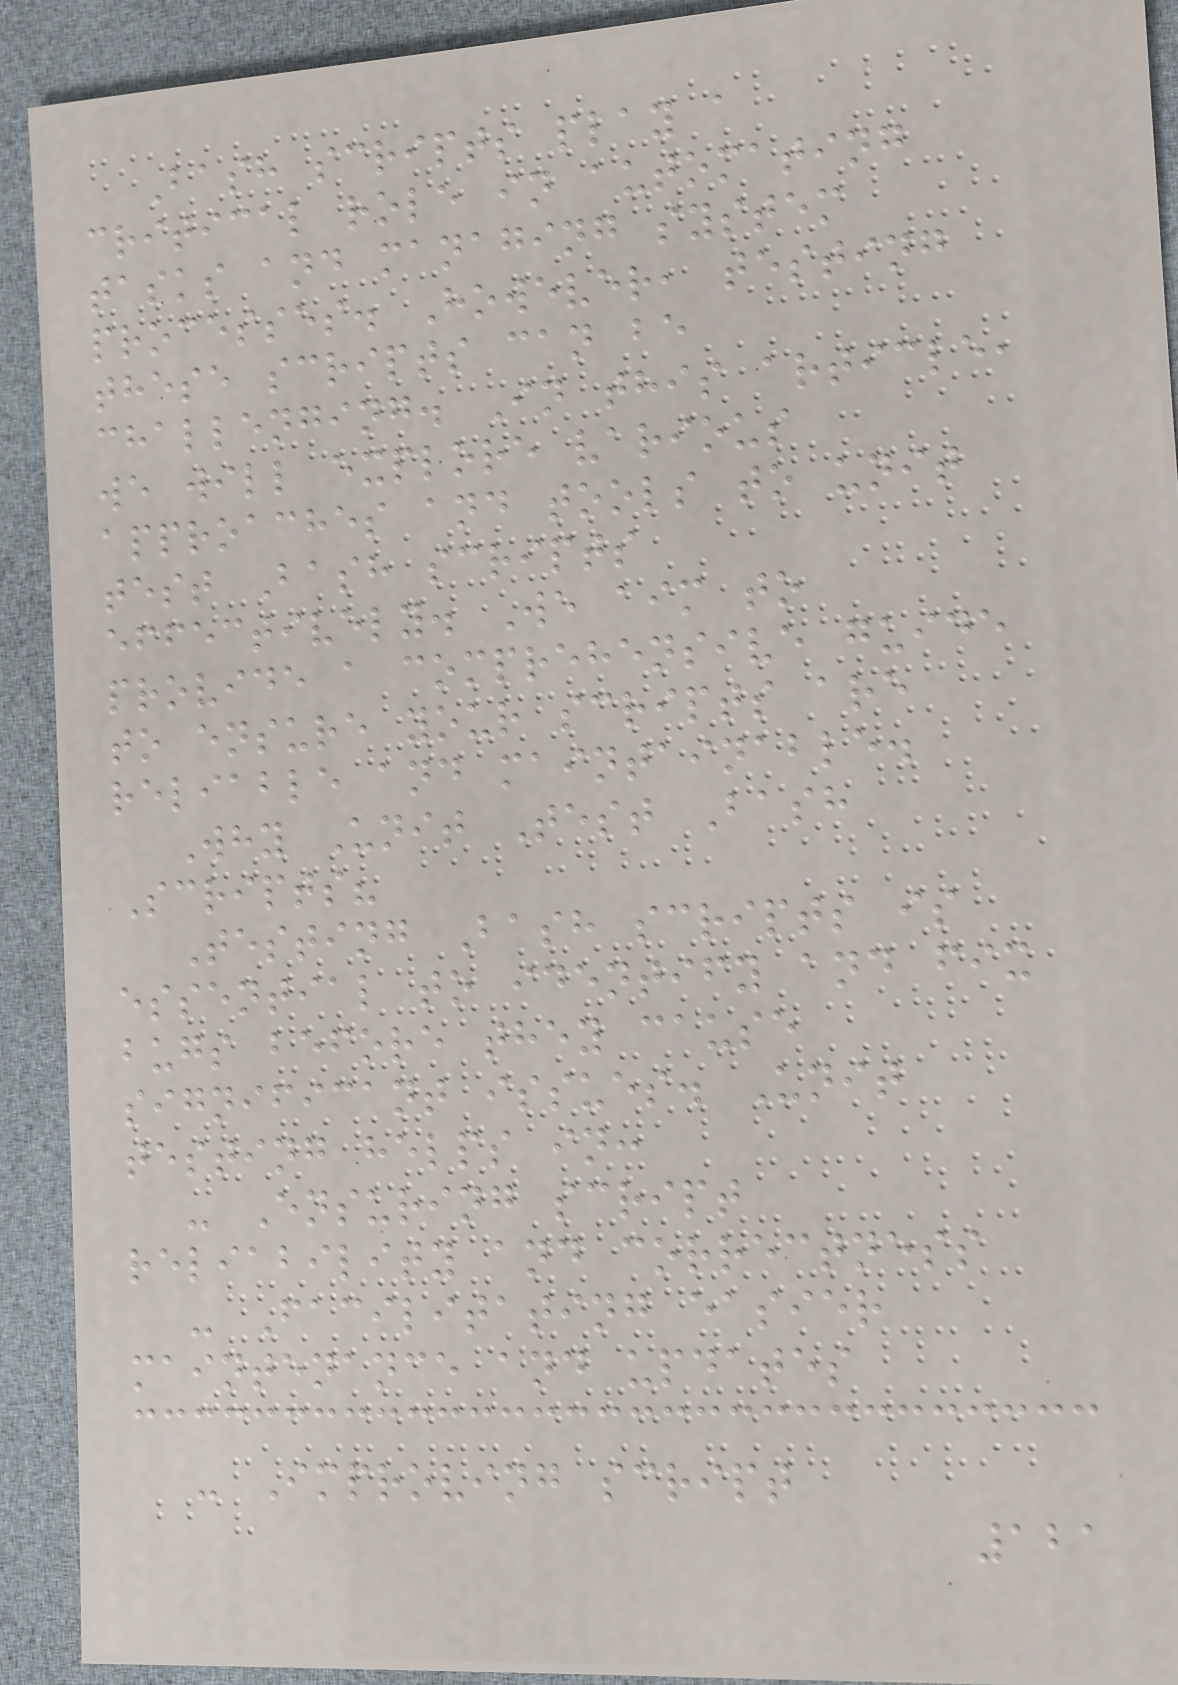Bash scripts play a
critical role in automating
tasks and managing system
processes. However, testing
these scripts can be
challenging. In this article,
we will explore various
approaches and tools to unit
test Bash scripts
effectively. We aim to
provide a comprehensive guide
to ensure your scripts are
reliable and maintainable.
Why Unit Test Bash
Scripts?
Testing Bash scripts is
essential to identify and fix
bugs before they cause
significant issues. Unit
testing helps in:
- Ensuring script
reliability and correctness
- Facilitating easier
maintenance and updates
- Improving script
121
